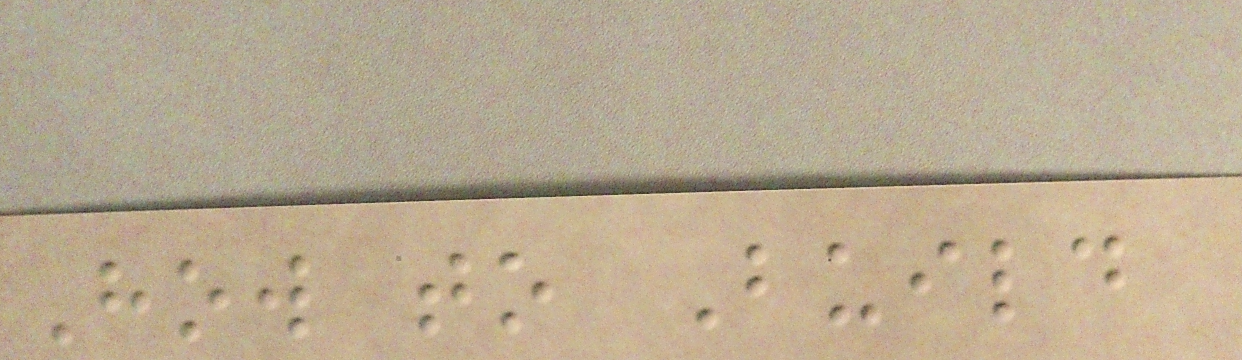How to Build
